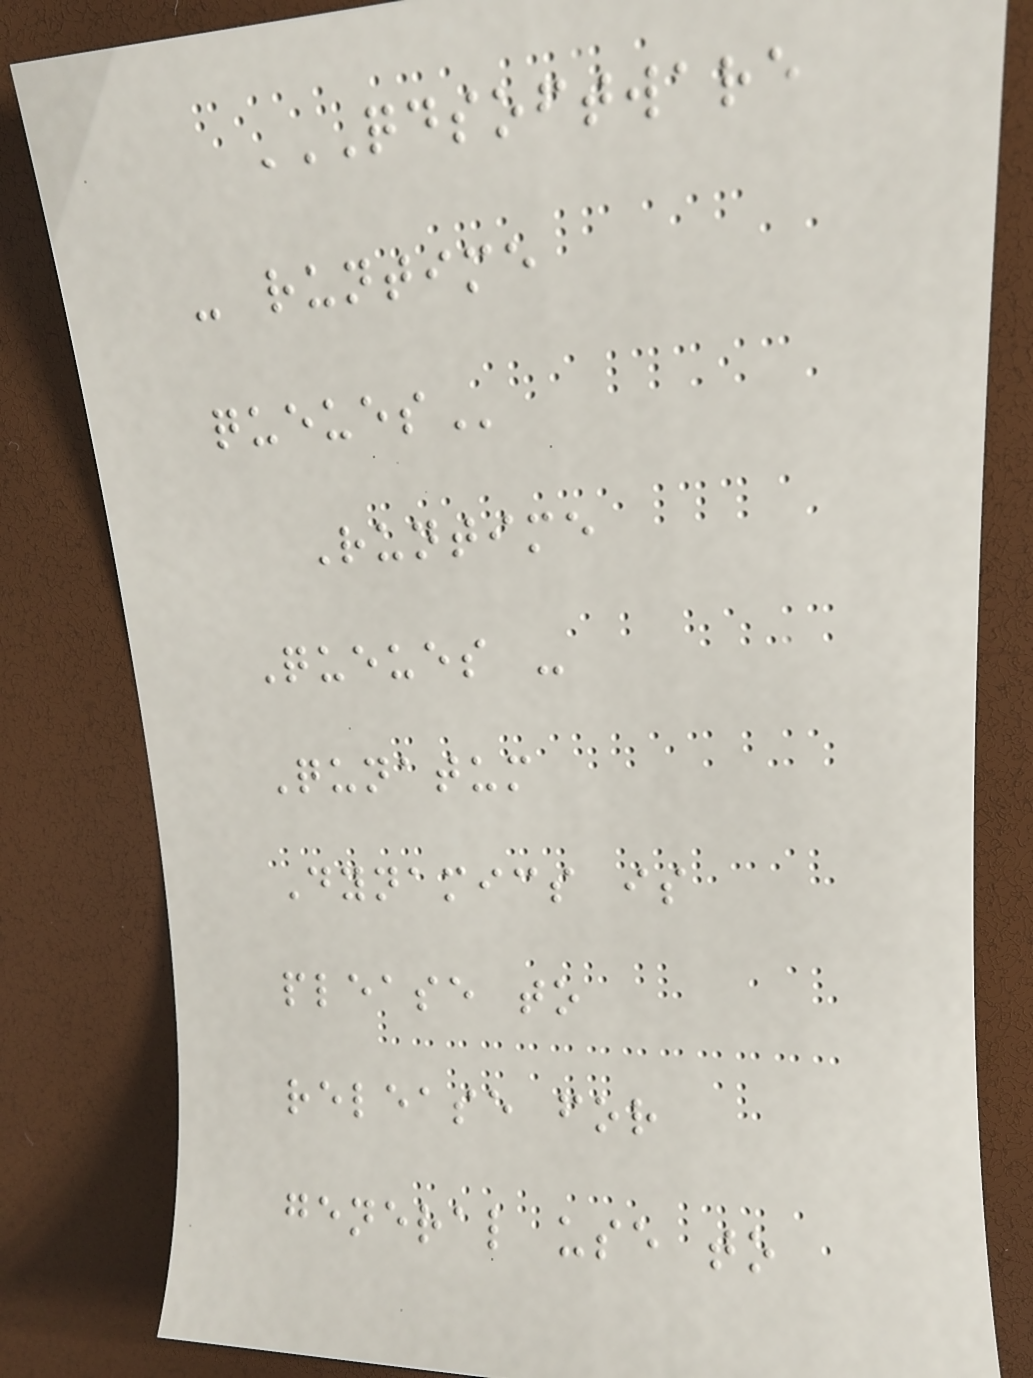QDSOFTWARE
- RUNTIME
QUEUES
Runtime
Queues -
Qunatum
Dynamics is
please to
release for
general use to
